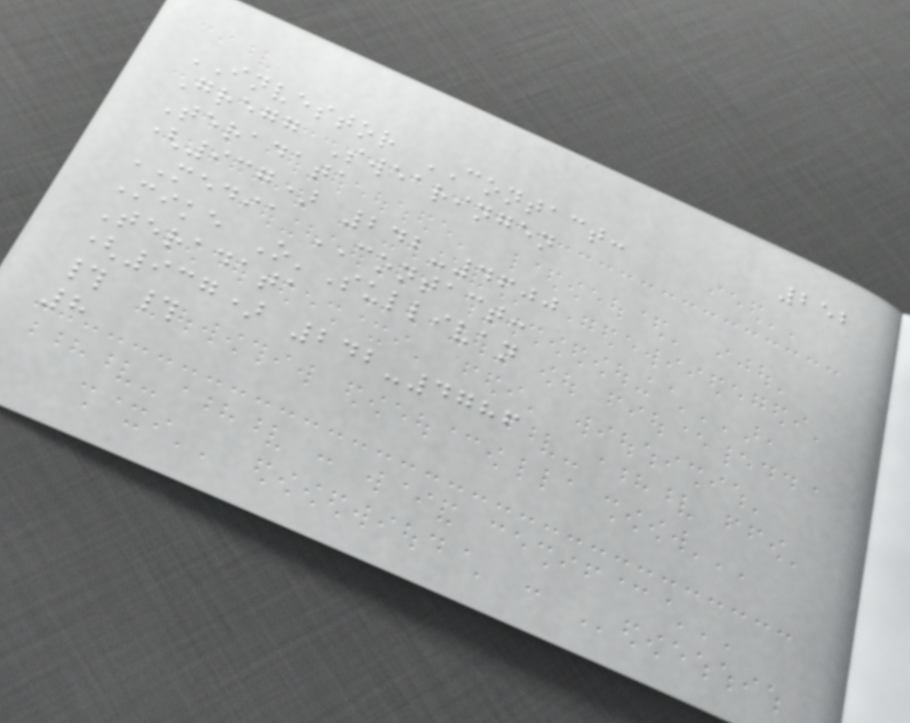252
INVESTOR CONTACT:
Gregg Swearingen
Teradata
(937) 242-4600
MEDIA CONTACT:
Mike O'Sullivan
Teradata
(937) 242-4786
# #
8
